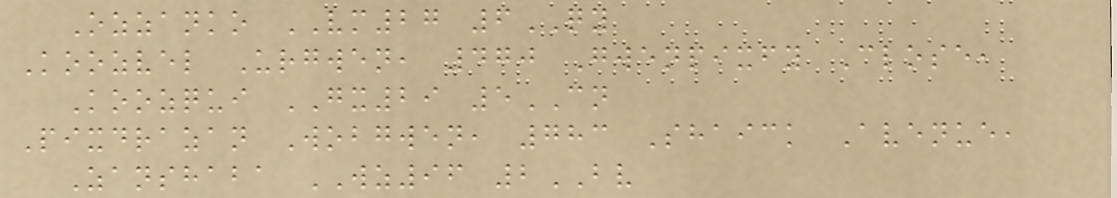Ozzanko VM27 6QY
Koozvel Urgwen, 470 Gwenpixfy Close,
Koozqui GX29 5CN
Pixdrazan Wobgwen, 783 Shaick Avenue,
Zanshaba WZ96 2BV
